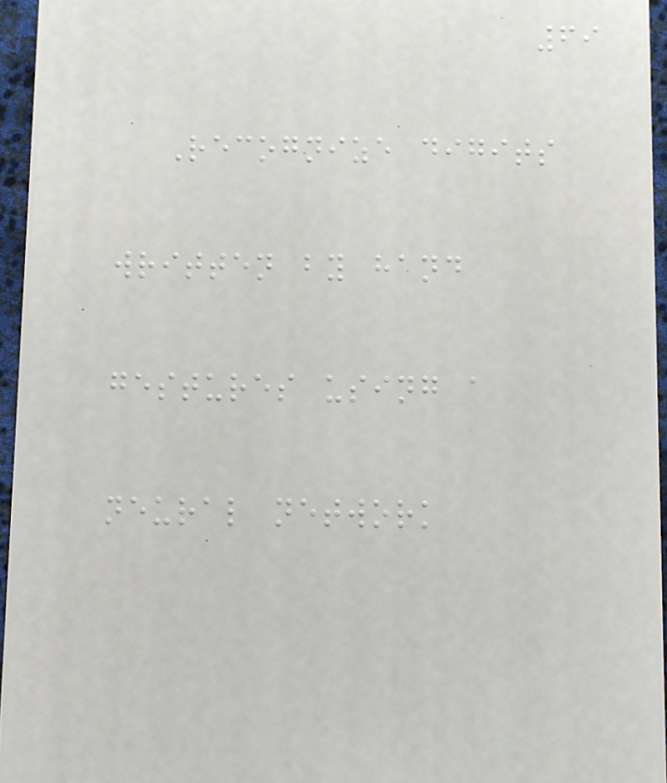69
Recognize digits
written by hand
gestures using a
neural network
